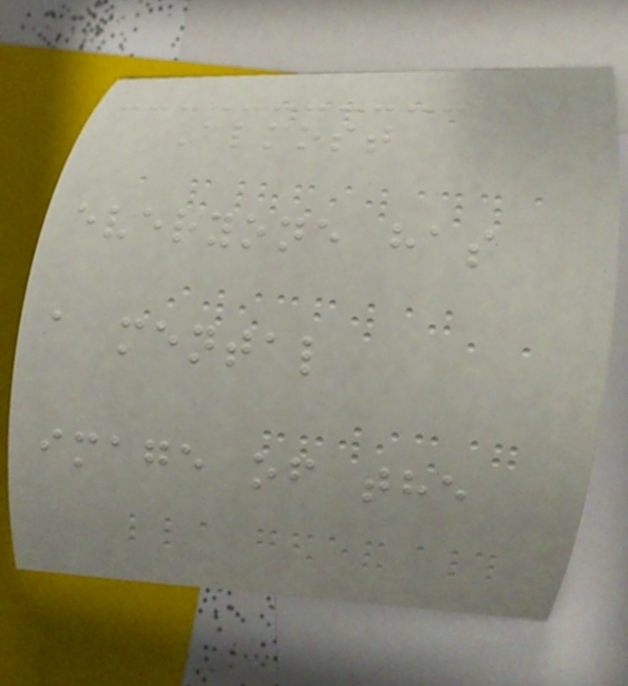Almost
everyone has
a mental
image of the
